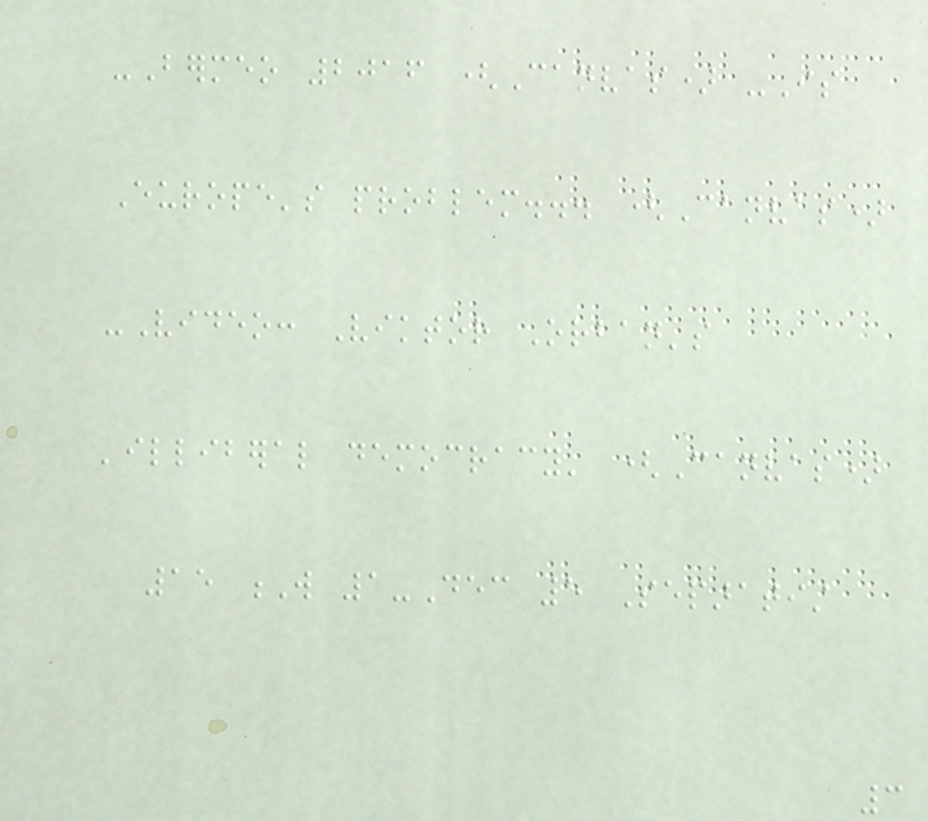-Bermeo 2016 (Canvas) -Is
Europe's problem... (Canvas)
-Video: Viktor Orban's
'illiberal democracy' (Canvas)
15 W 1-Dec 5 Separatist
3
